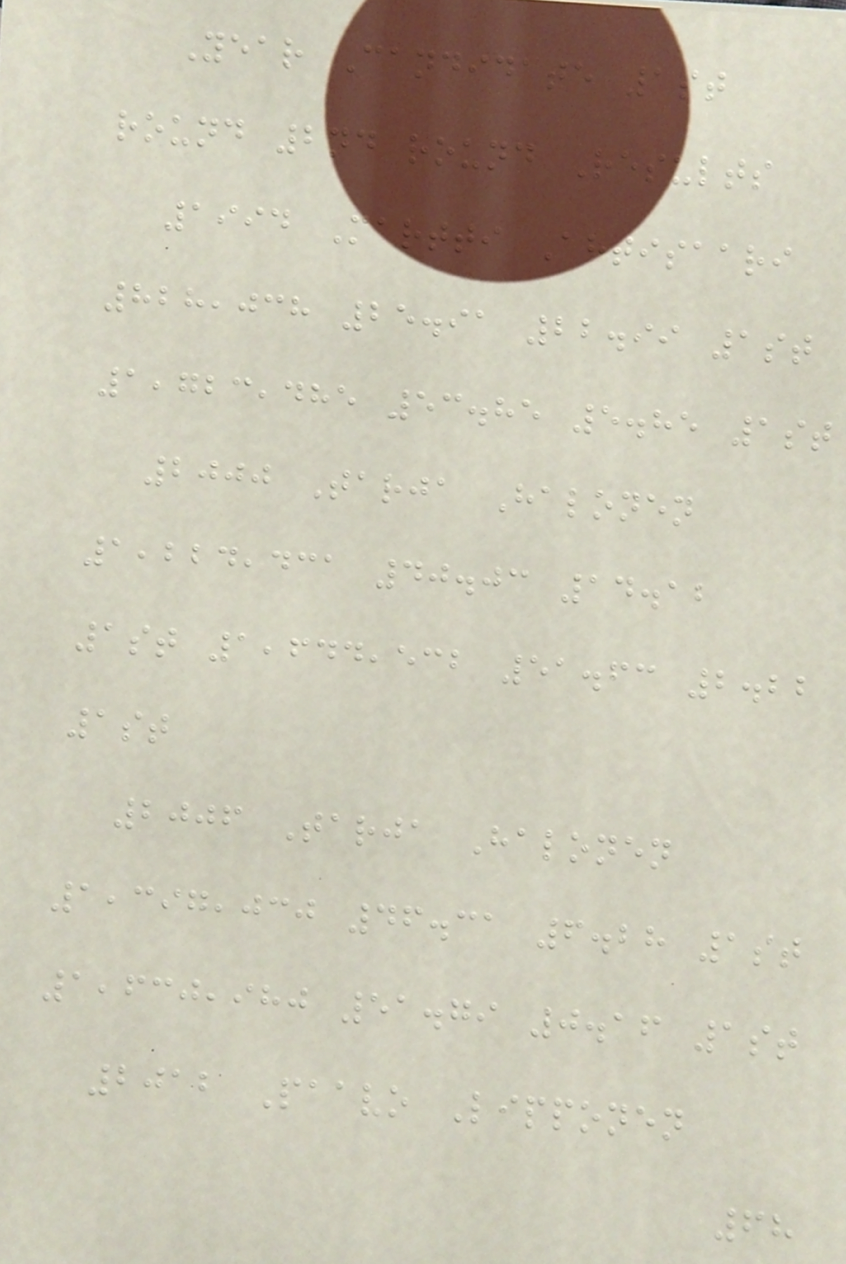Year Candidate 1st
round 2nd round Results
1994 Martti Ahtisaari
828,038 25.91 22.99 1st
1,723,485 53.85 5.85 1st
2000 Tarja Halonen
1,224,431 40.03 14.12
1st 1,644,532 51.63 2.22
1st
2006 Tarja Halonen
1,397,030 46.31 6.28 1st
1,630,980 51.79 0.16 1st
2012 Paavo Lipponen
68
